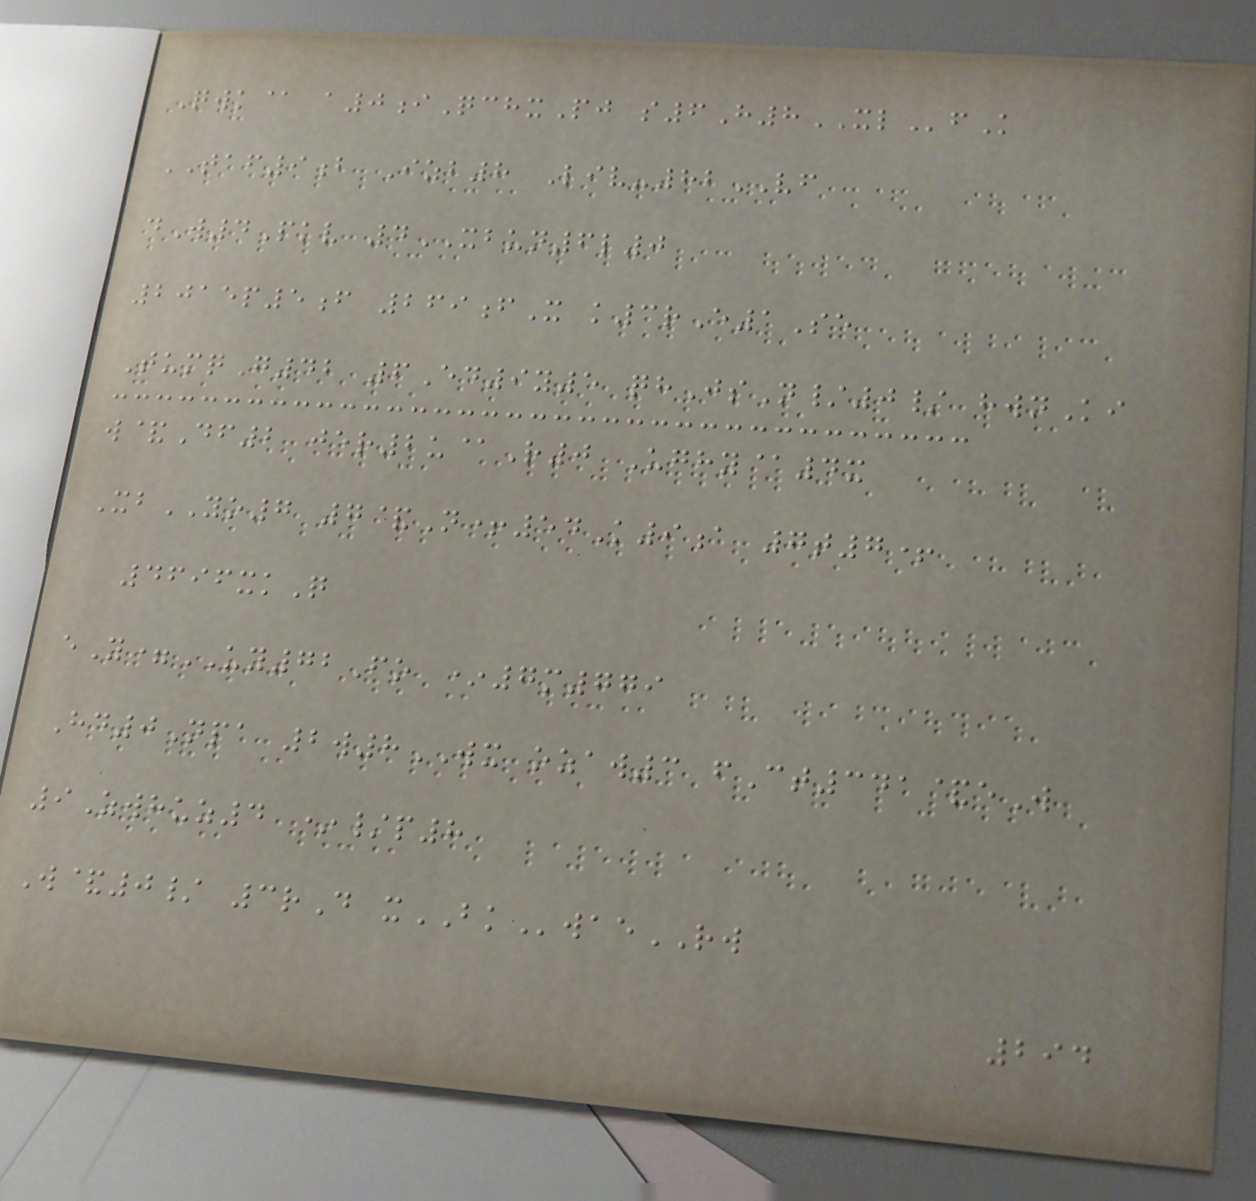Qwk@ a0iQchxPj s6H8XLfK
TAF9b Izb8 Liv-82VF
dW4Pkv 4XBUN6l0
2015p5f 269fX k3rE1Se
TumqG42 6Ed9y5 qhJsN/0/ hwnKi
w&Df2 jer2u@R0 Ughy@4x
XbYO7 7&N+54K9a 7t7+
4696xkQ
eY=UY72Fo *7m779
Hd0Npa 2w8WX ozaw3 fCt341&eW
9Zwhuz4 */p8
W&0/ 3rD xBKwaeRW
294
